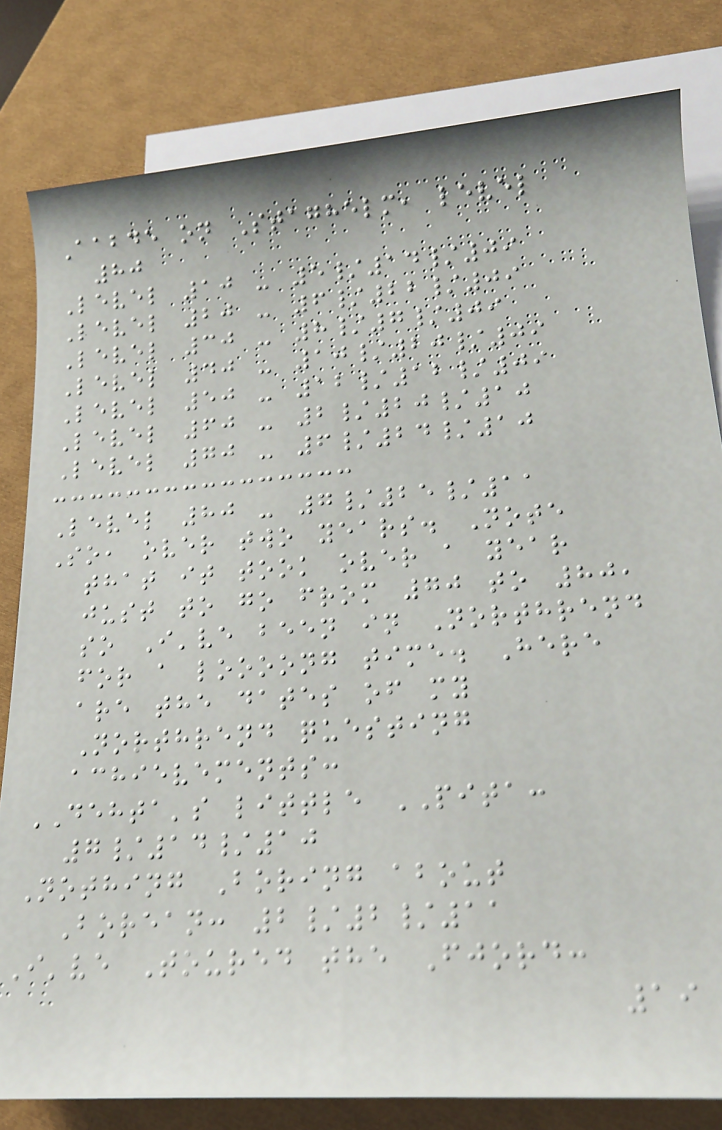Aabde on Staghelm, level
80
Level 10 - 5/14/09
Level 20 - 6/22/09
Level 30 - 8/7/09
Level 40 - 10/20/09
Level 50 - 12/12/09
Level 60 - 2/20/10
Level 70 - 6/24/10
Level 80 - 7/25/11
So, over two years. Note
that it took over a year
just to go from 70 to 80,
so I've been in Northrend
for a loooong time. Here
are the dates of my
Northrend questing
achievements:
DEHTA's little PITA:
7/14/10
Nothing Boring about
Borean: 2/2/11
I've Toured the Fjord:
19
